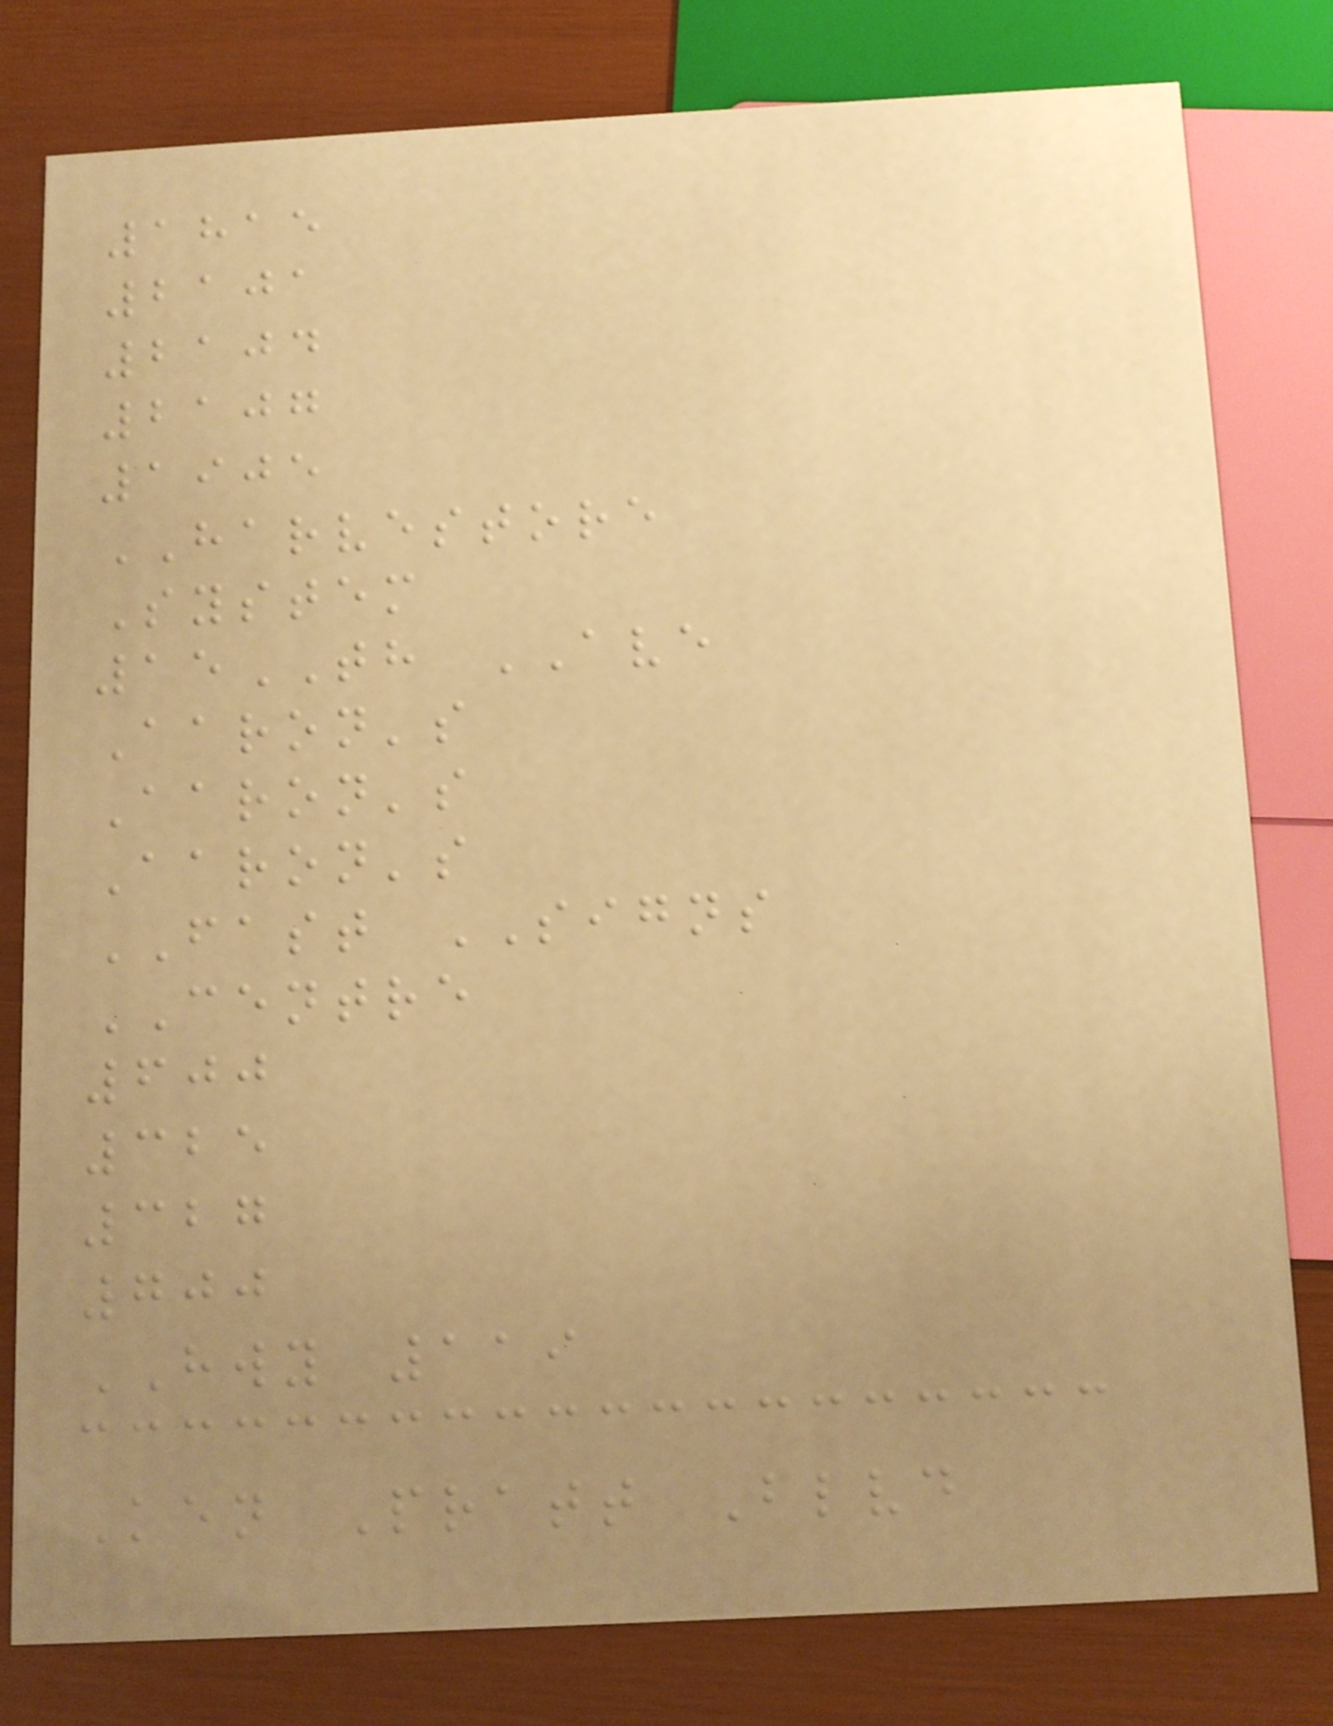1815
2101
2104
2107
1905
HARVESTORE
System
15TH AVE
Aaron's
Aaron's
Aaron's
FAST SIGNS
CENTRE
600
325
327
700
HWY 119
Ken Pratt Blvd
